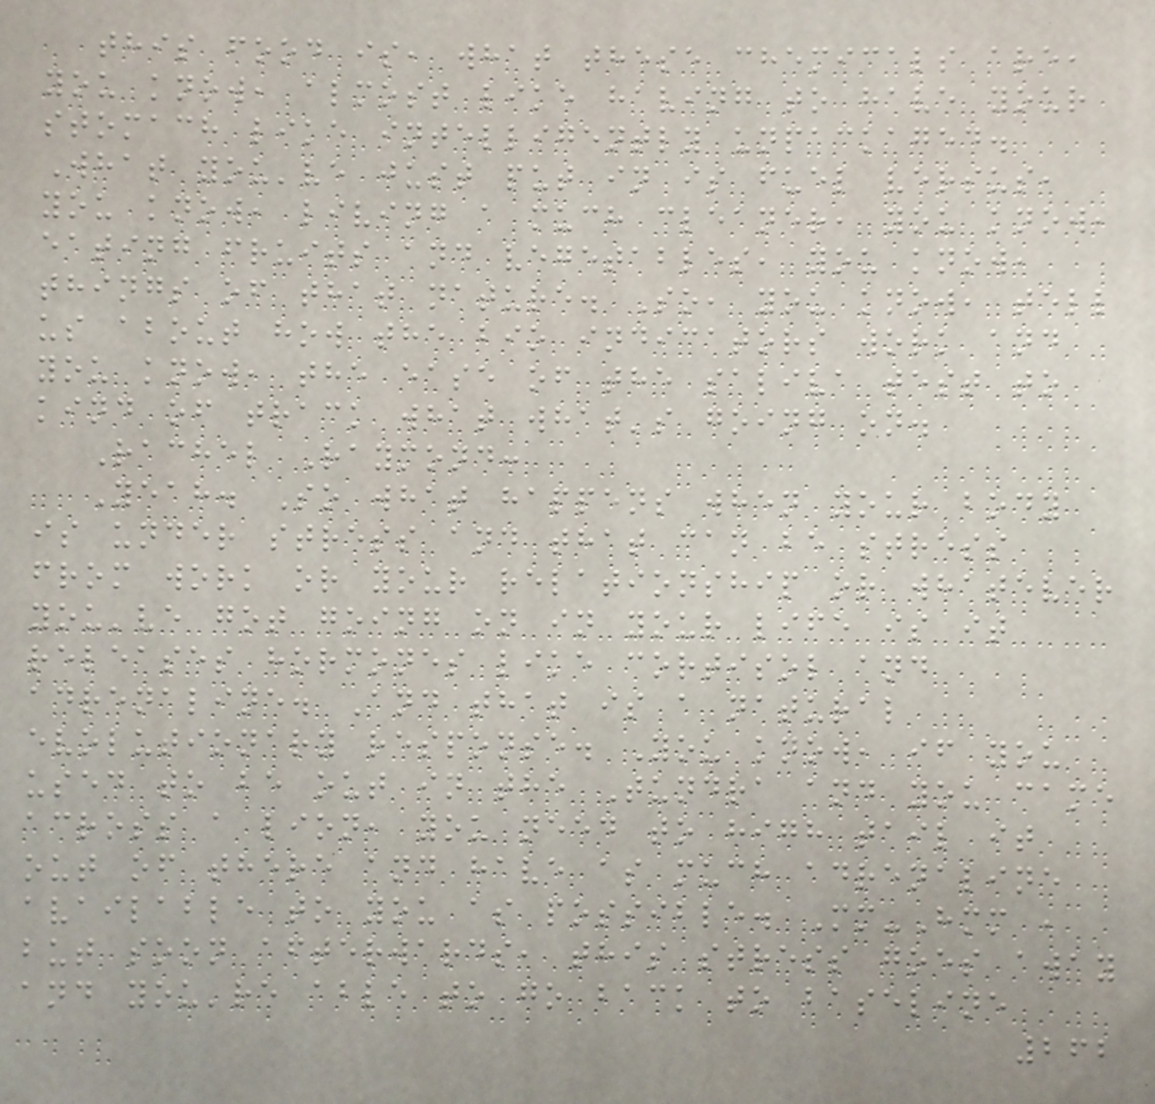this food is, what these chemicals are,
you know, almost like having to have your
stomach like intelligently unpackaged.
What you've just put in is fuel versus,
you know, living a much cleaner, you know,
eating fruits and vegetables, you know,
things of that nature. So, you know, tell
us about how the bio indicators work and
you know, the ease of the saliva test to
kind of track what what's going on.
Rachel Raymond:
Yeah. So what happens when your body
is under stress and that can be stress
from work or your relationship or whatever
you've got going on in your life is it
releases hormones like cortisol and
adrenaline. And that is a natural
evolutionary response. You know, if you
used to be out in the Tundra and you came
across a lion, you need to high tail it
out of there and have as much adrenaline
available to you as possible. Mm-Hmm ,
but soon afterwards, this stress goes away
and you're able to go back to baseline
262
